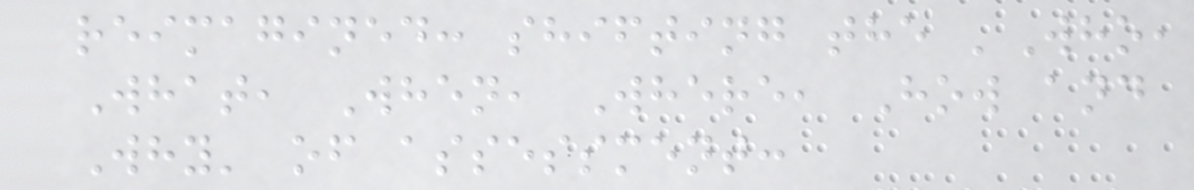reimagined: shifting the 'Who,
What, When, Where, How and
Why' of assessment:
